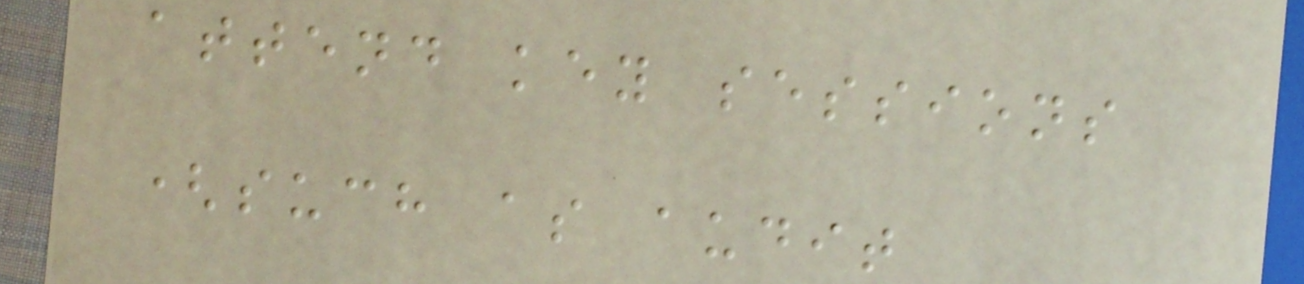attend key sessions
(such as audit
